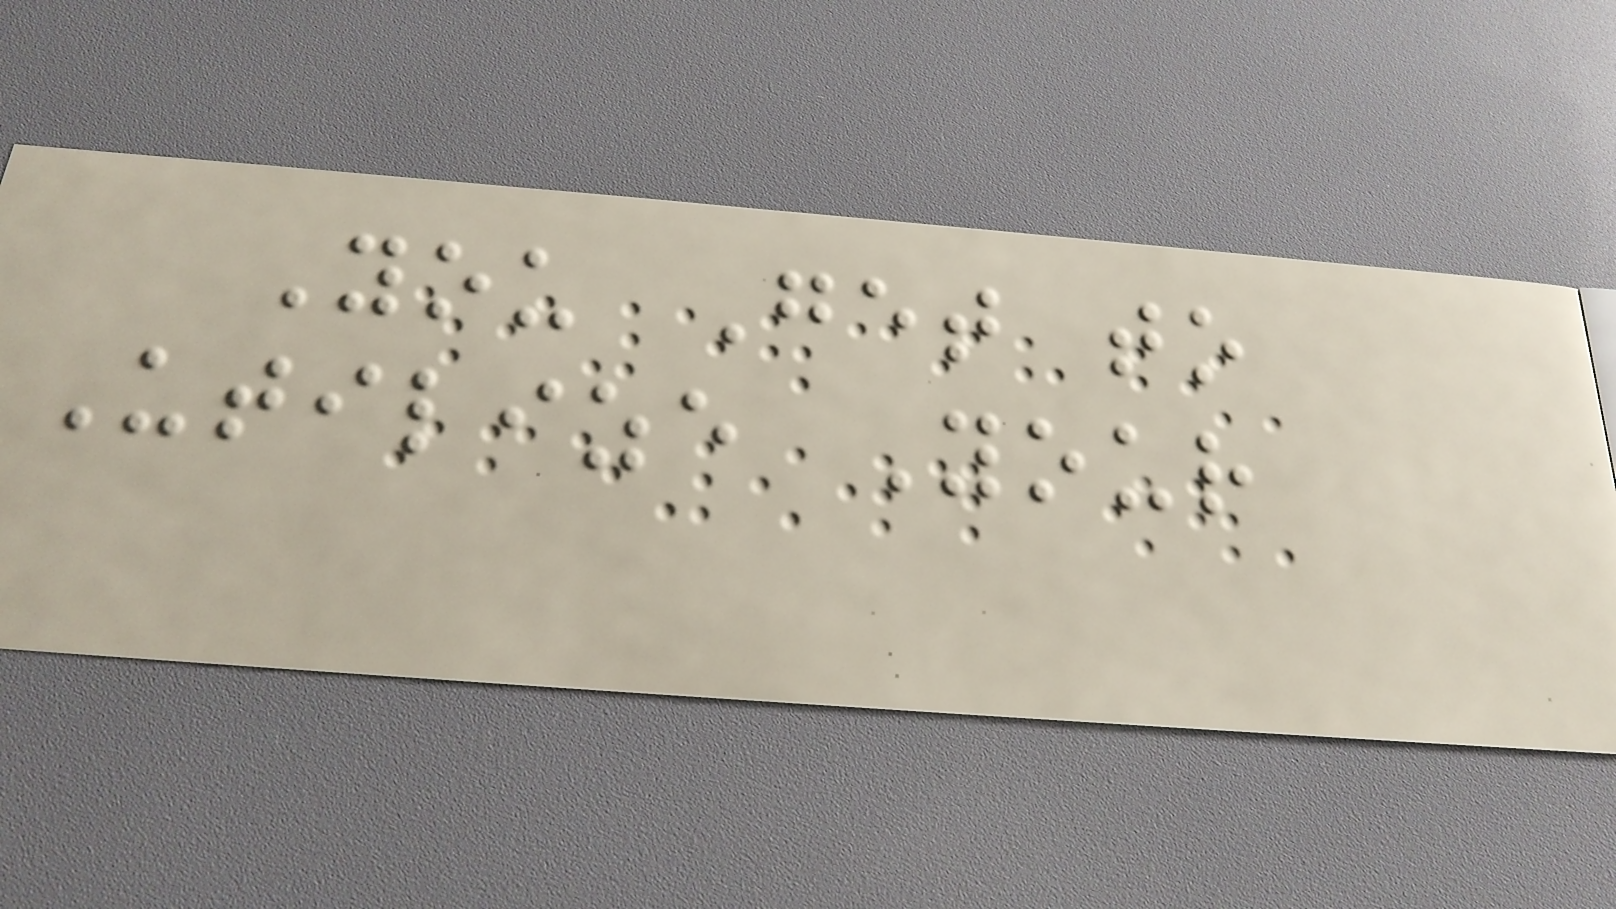You Get to
Utilize Your
